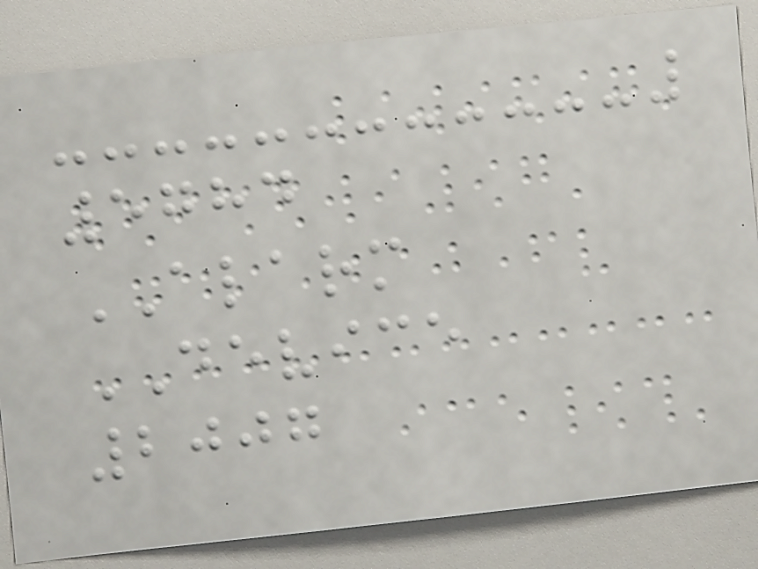5784
ALARM
DEVICE
2007
